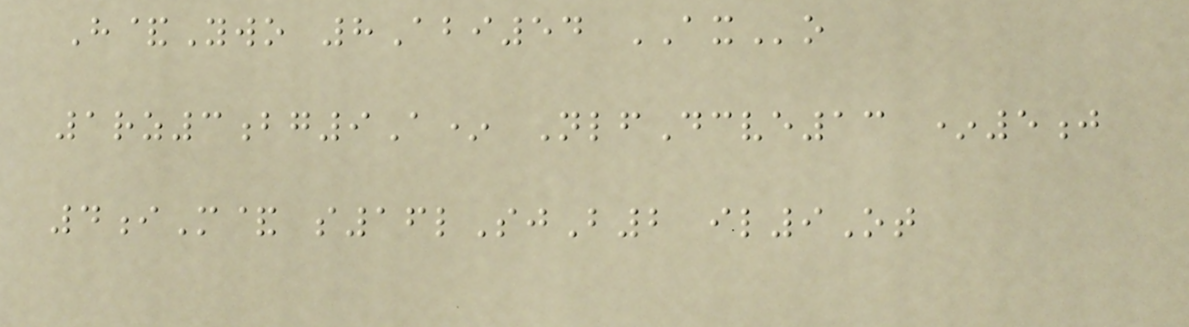H&Ywo 8Abi54 AXo
1rz3bg9A* NlfDcve13 *5j
4iM& s16lSjB2 il9Ot
